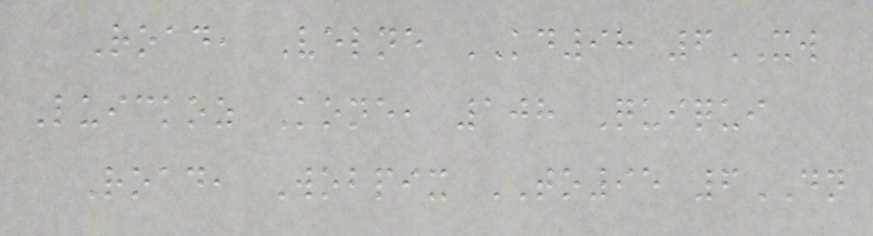Road, Velne KD98 6XW
Luickoz Kone, 108 Quiqui
Road, Wobpix TO95 6DN
